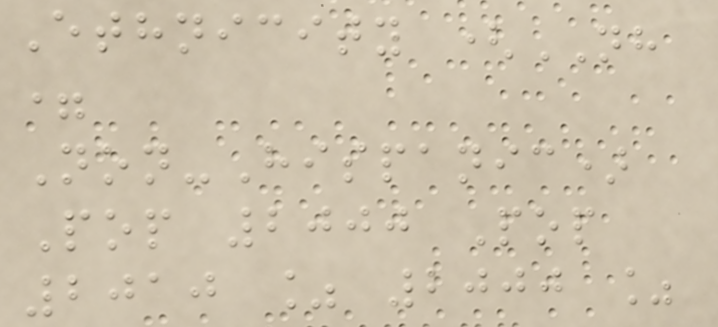Ethnicity (NH
=
Non-Hispanic)
Pop 2000 Pop
2010 % 2000 %
